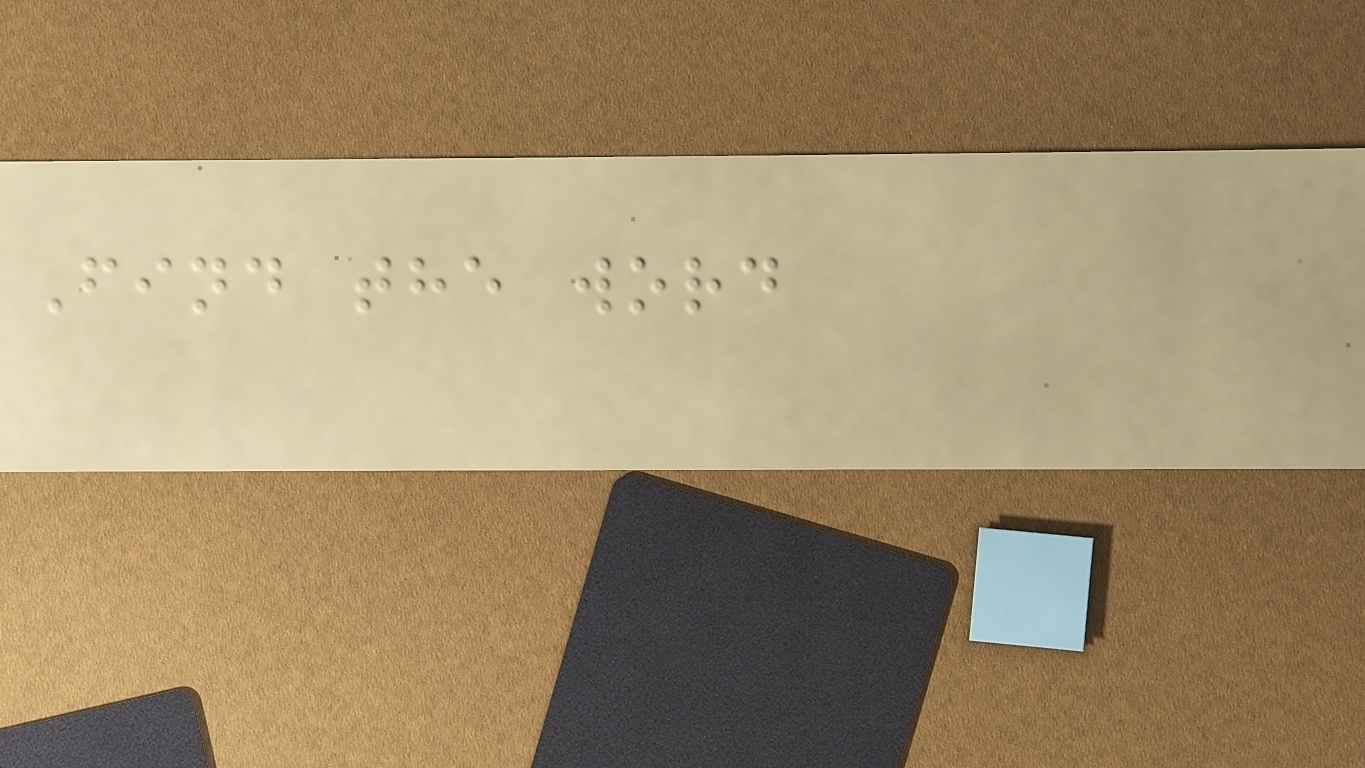Find the word
